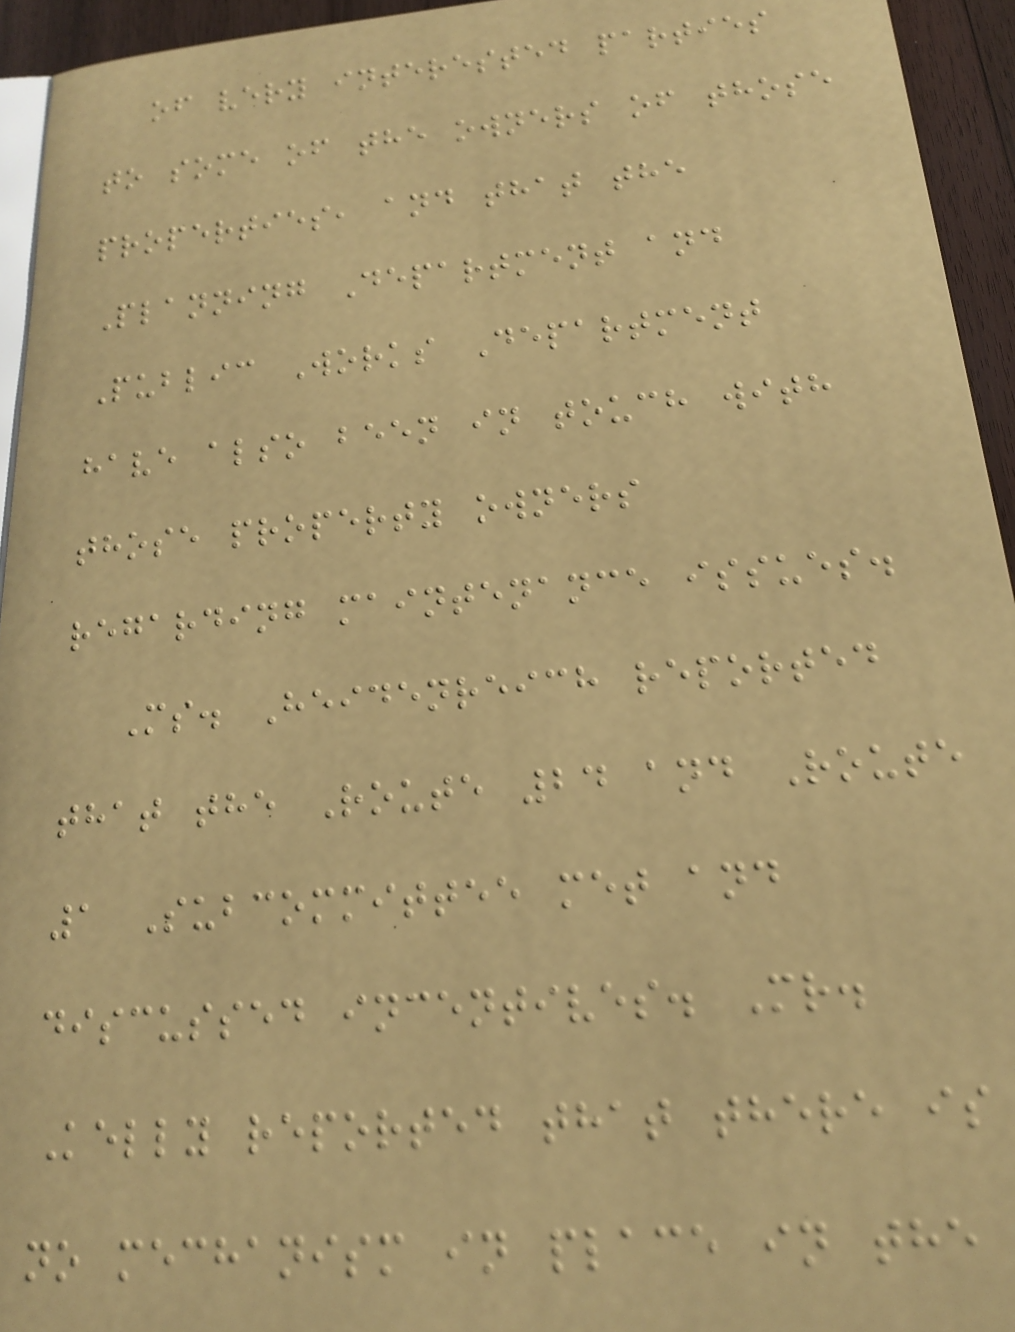of very interested parties
to some of the owners of those
properties, and that the
Planning Department and
Public Works Department
have also been in touch with
those property owners
regarding maintenance issues.
Ms. Heidenreich reported
that the Route 24 and Route
1 Subcommittee met and
discussed incentives. Mr.
Kelly reported that there is
no mechanism in place in the
